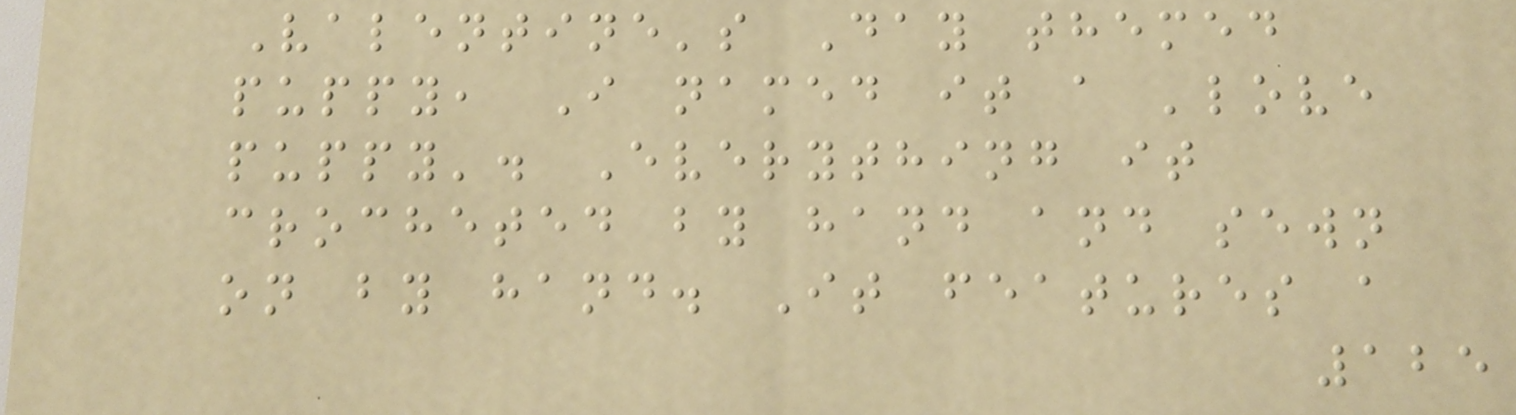Valentine's Day themed
puppy, I named it a 'love
puppy'. Everything it
crocheted by hand and sewn
on by hand. It features a
125
